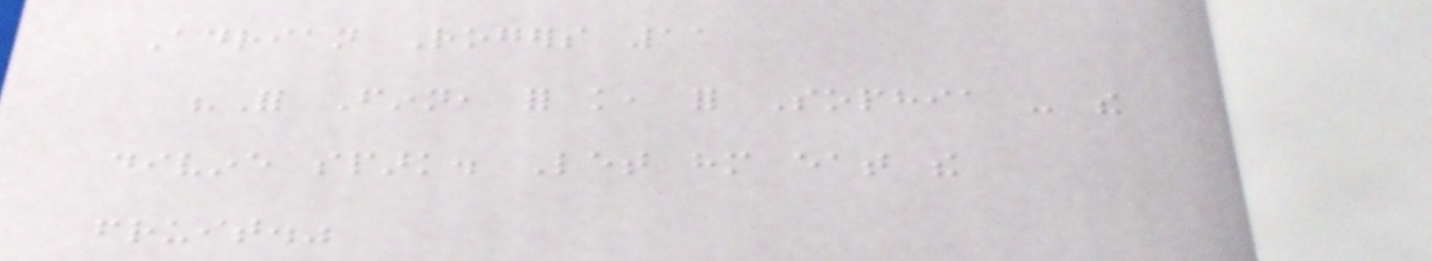Adrian Rogers 11
"For Finn, for knowledge, for Sophia - the
divine spark. Let him eat the
fruit."
